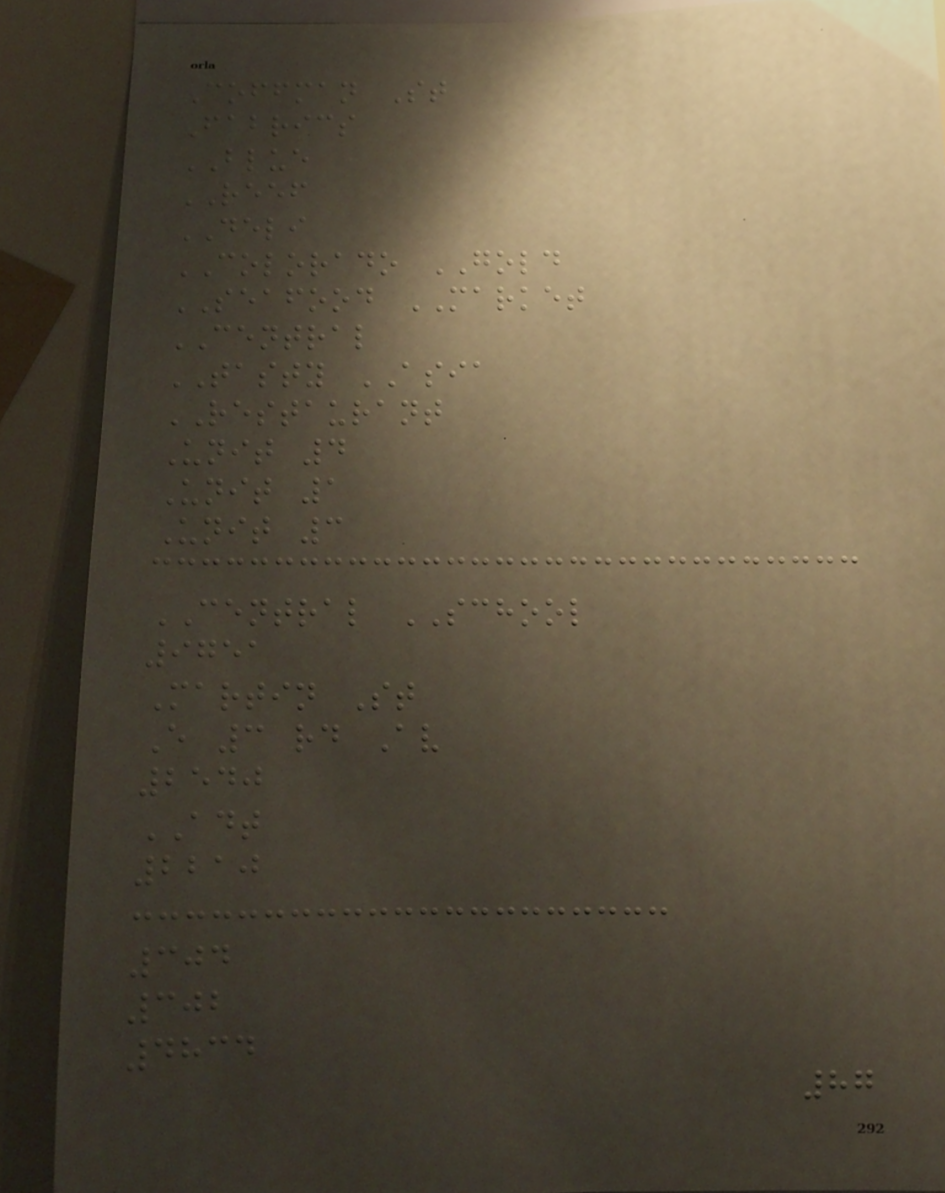Coffman St
Fabrics
BLUE
REEF
DELI
COLORADO GOLD
SEAFOOD MARKET
CENTRAL
TASTY ASIA
RESTAURANT
Unit 4
Unit 1
Unit 3
CENTRAL SCHOOL
9751
Martin St
E 3 rd Av
2540
ADT
2210
304
302
4834
87
